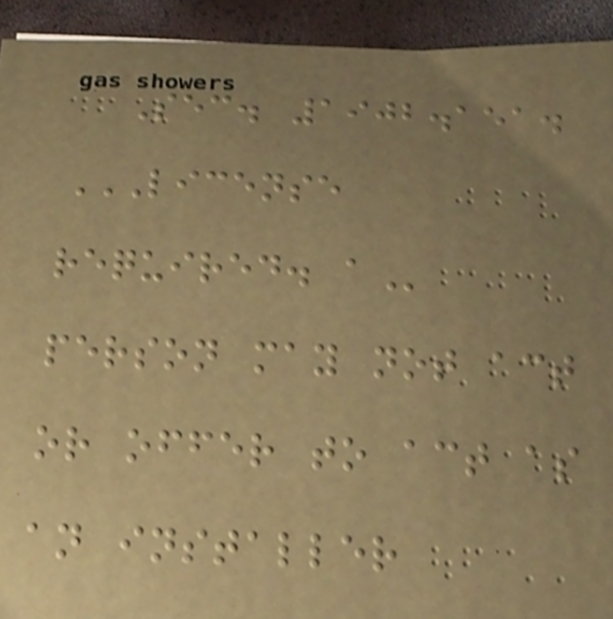Sec. 1902.151.
LICENSE
REQUIRED. A
person may not act
or offer to act as
an installer
